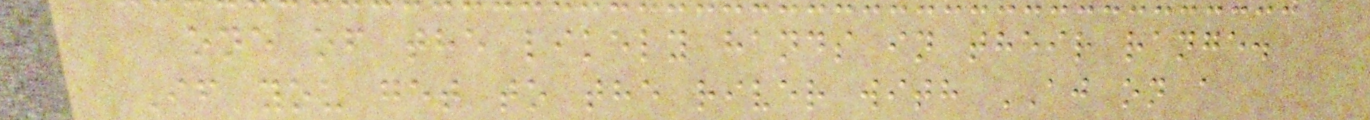one of the likely hands in their range.
If you get to the river with AJ on a
